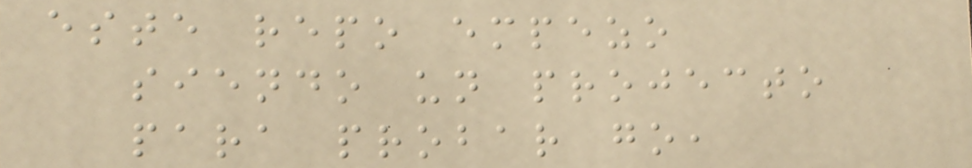este repo empezo
siendo un projecto
para probar go,
